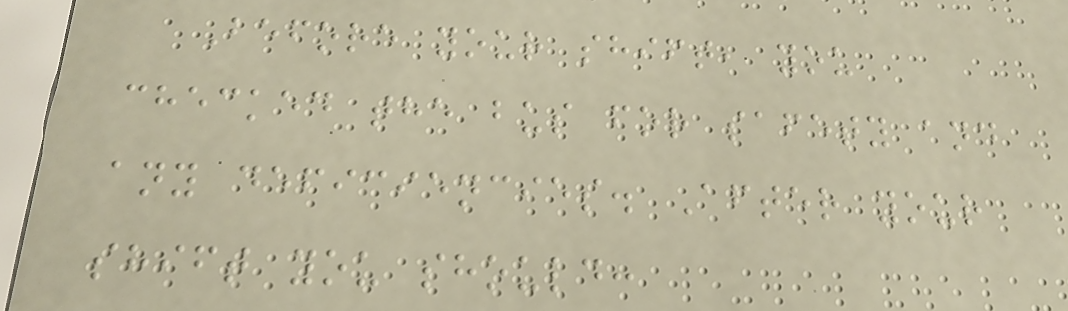Before your shift, you
checked the bus for safety and
any deficiencies. After your
shift you should:
